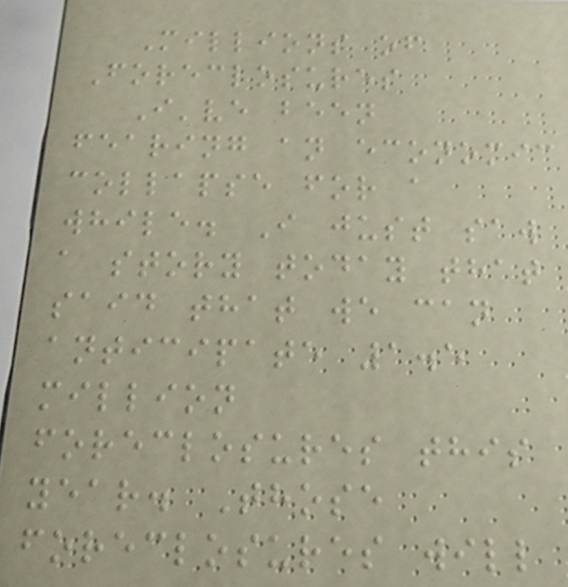Millions of
Foreclosures
I've been
fearing an economic
collapse for a
while. I just saw
a story today that
said that we can
anticipate 1.5
million
foreclosures this
year. Those
foreclosures will
